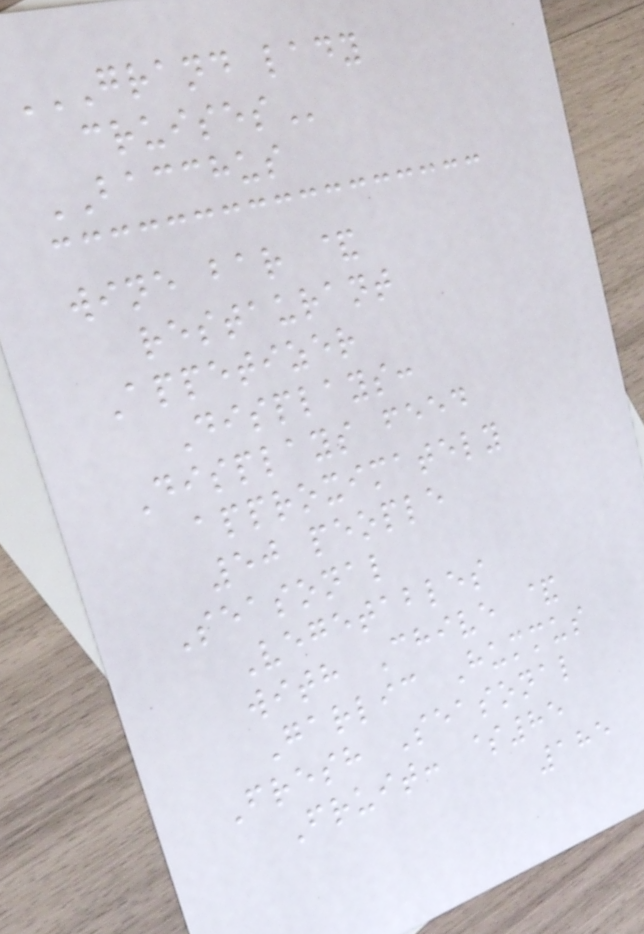GRAND LADY
CRUISES
BACCHUS
wine bar &
restaurant
Appetizer
Displays:
Displays feed
approximately
50 people
Seasonal
Vegetables
with Chive &
Garlic Hummus
Fresh Seasonal
Fruit: $85
185
